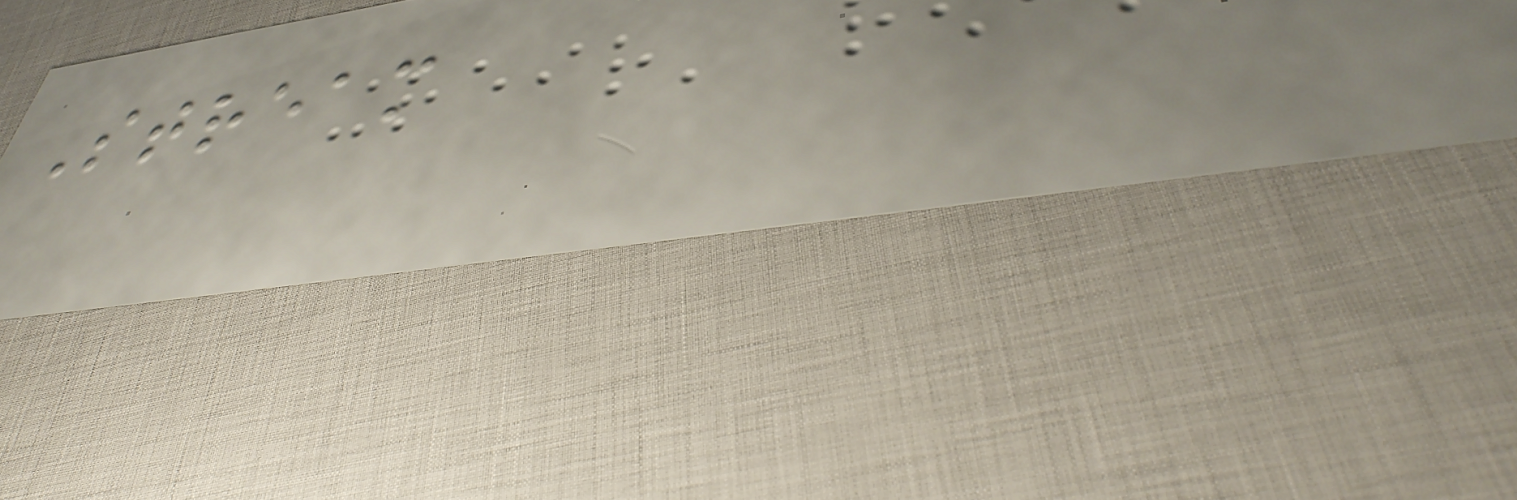Stream
